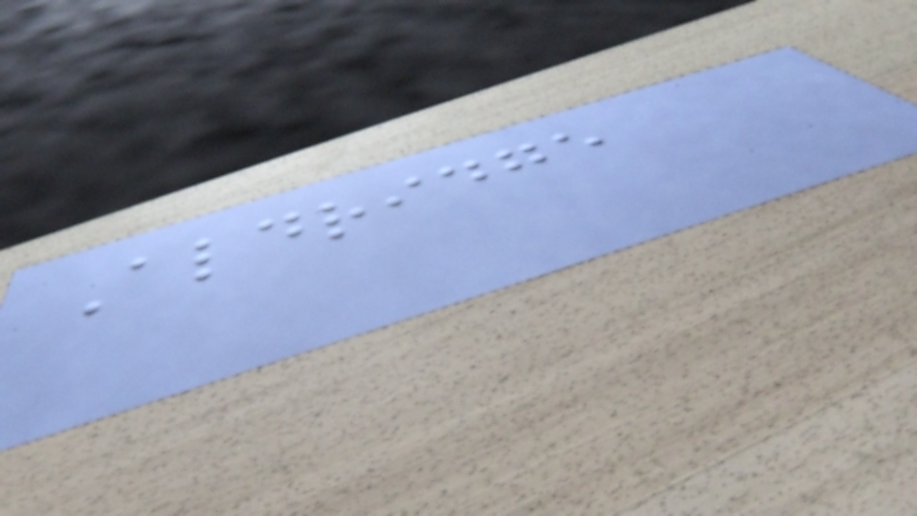Aldridge
